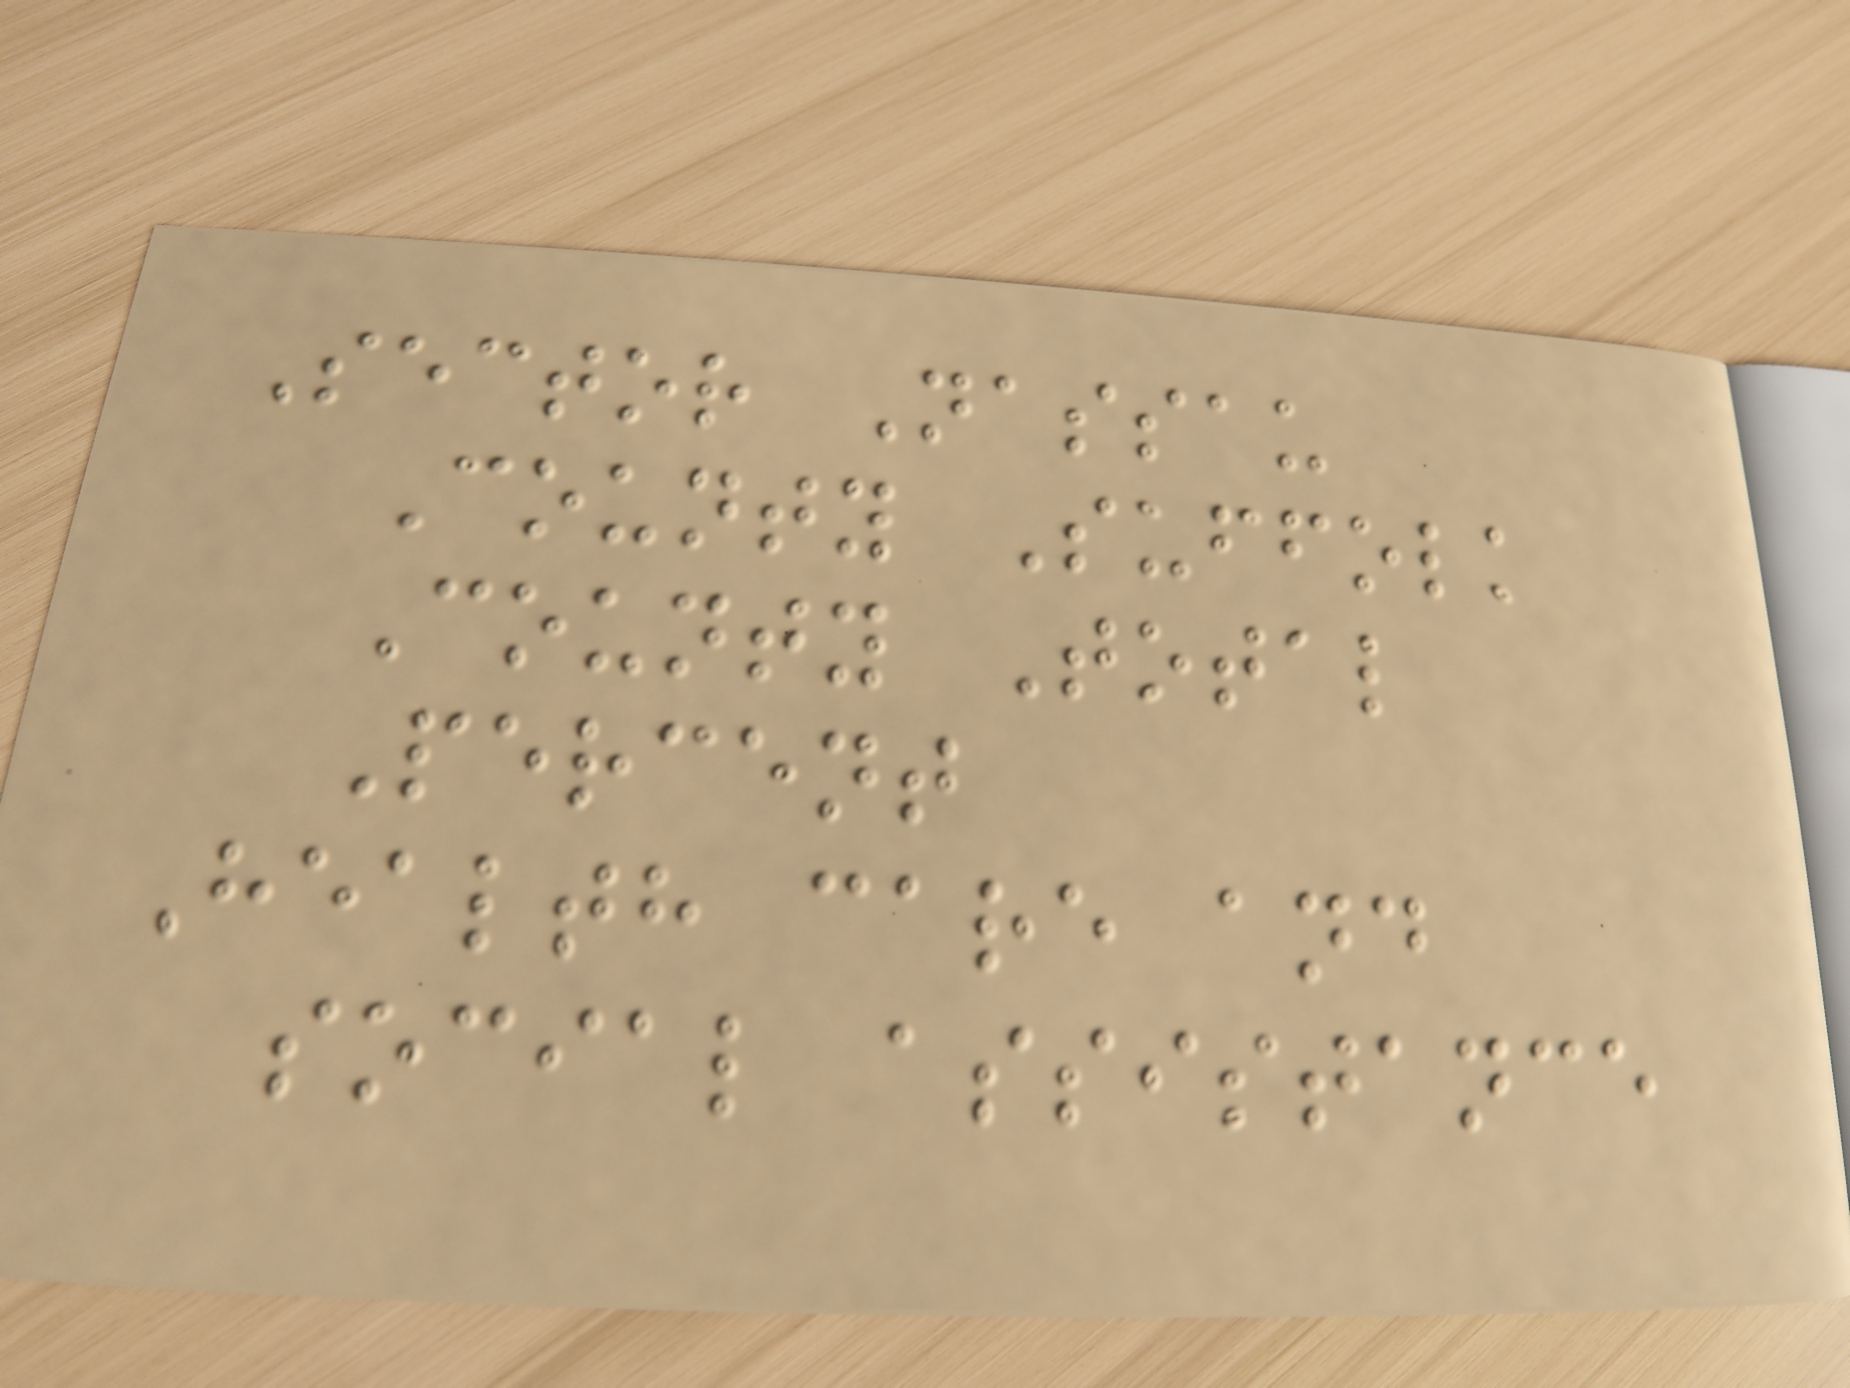Sector Nassau
County Suffolk
County Total
Percent
Health care and
social assistance
